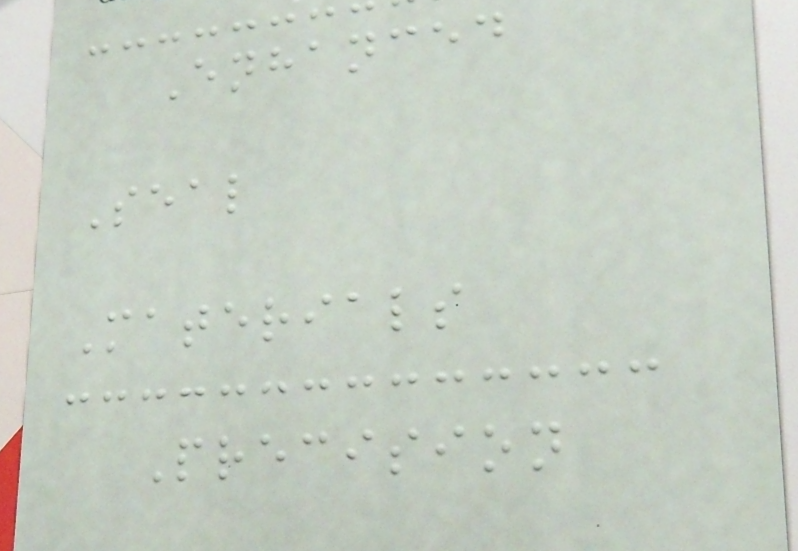Enhanced
Seal
Materials
Precision
